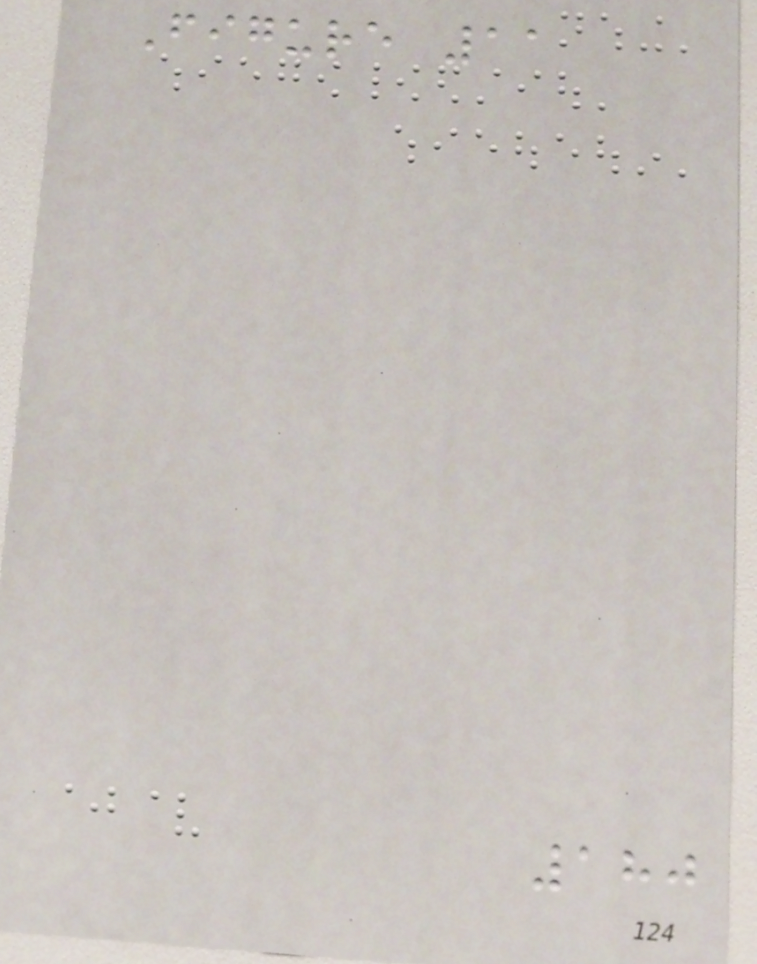Figure 11
180
